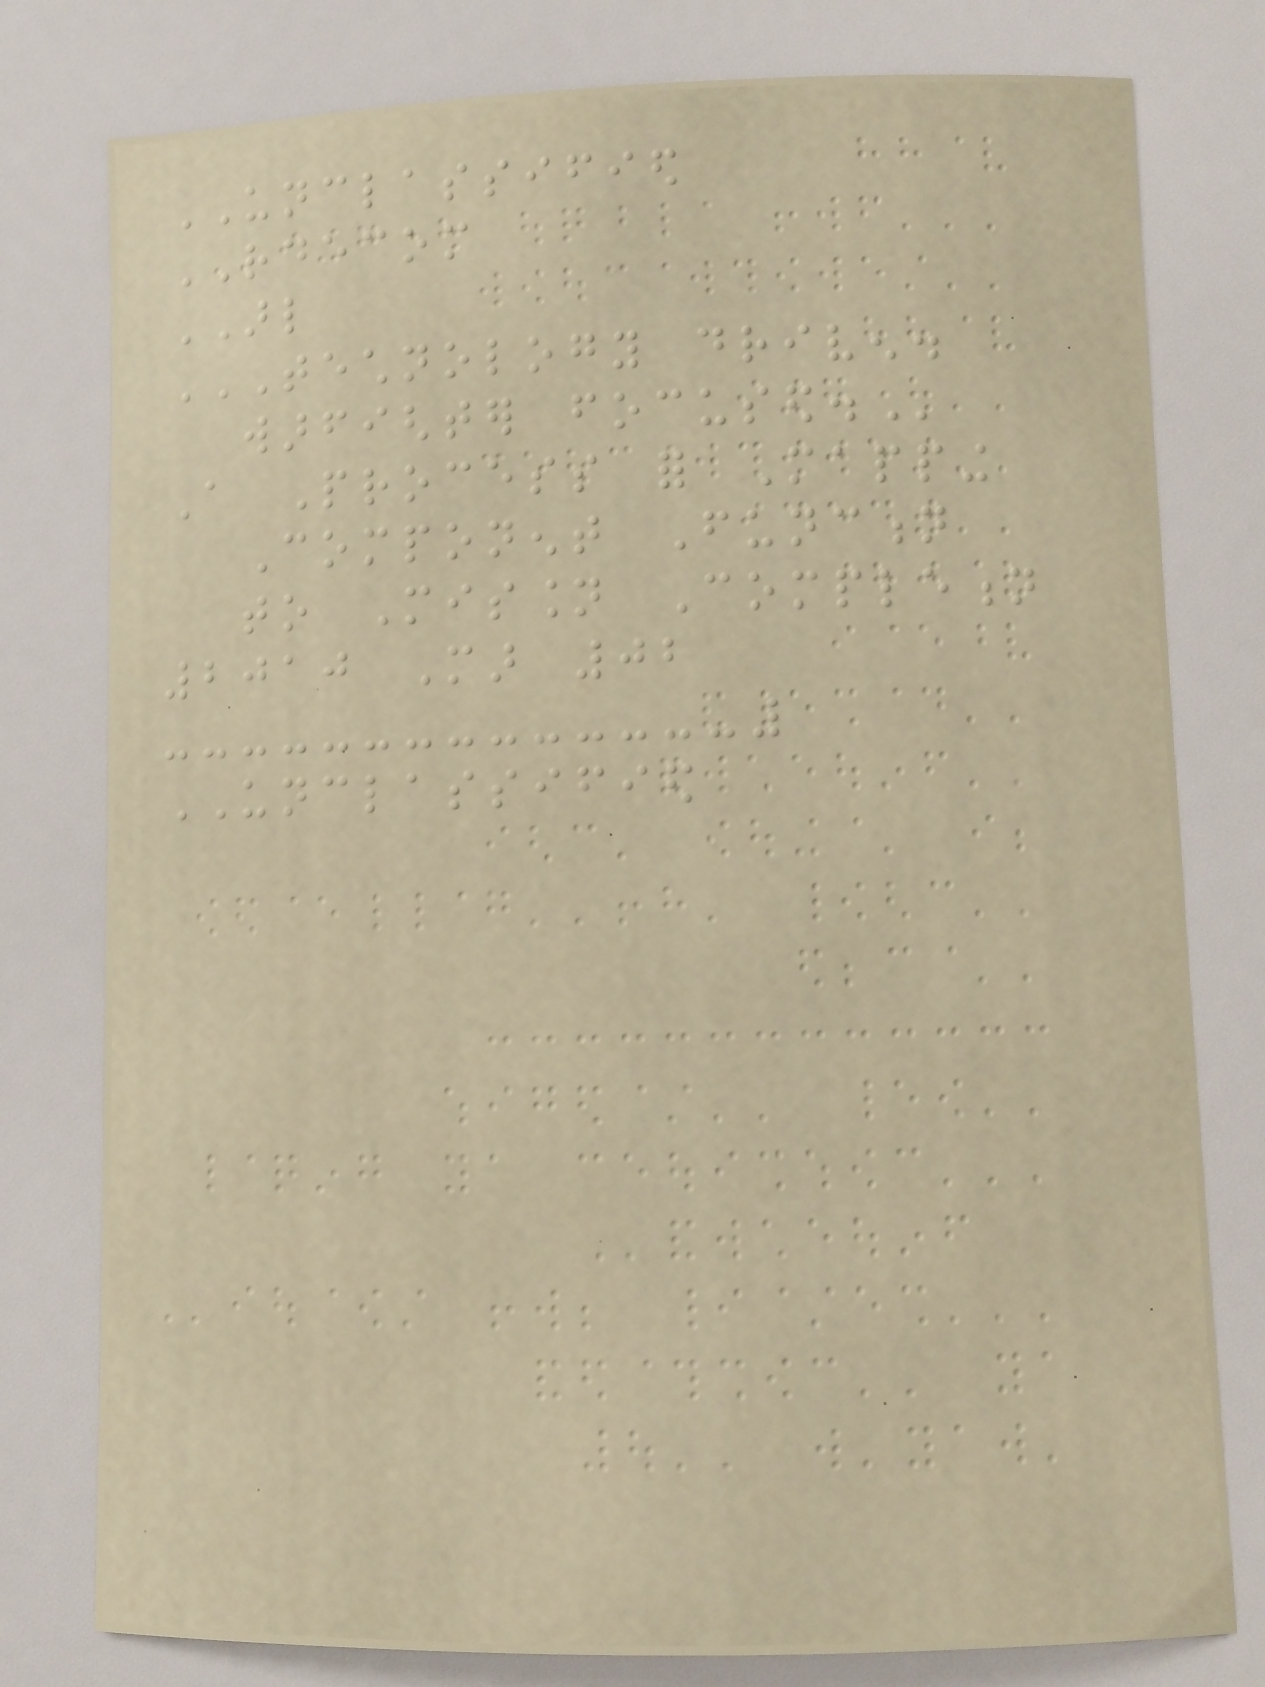UNCLASSIFIED
RDECOM
ARL
TECHNOLOGY DRIVEN.
WARFIGHTER FOCUSED.
A Process for Mapping
Component Function
to Mission Completion
2010 Mar 02
UNCLASSIFIED
